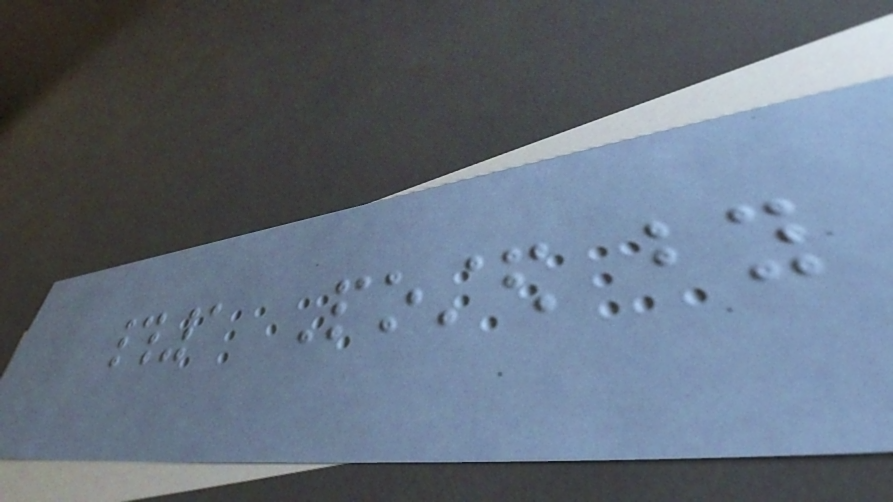#1 Posted by
